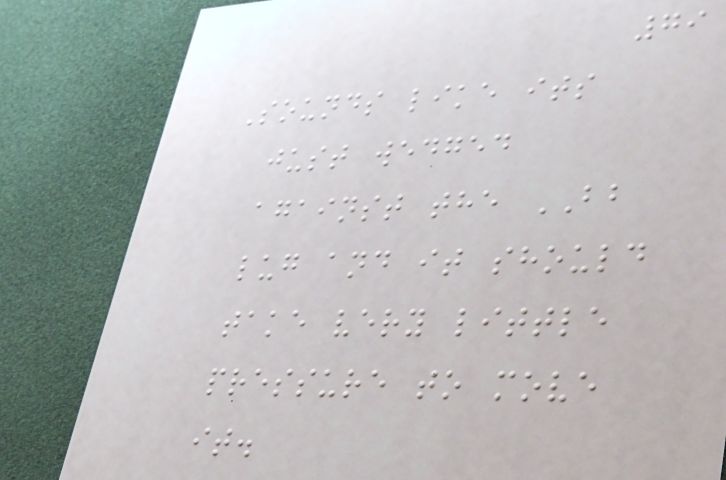79
Sounds like its
just wedged
against the BB
lug and it should
take very little
pressure to move
it.
